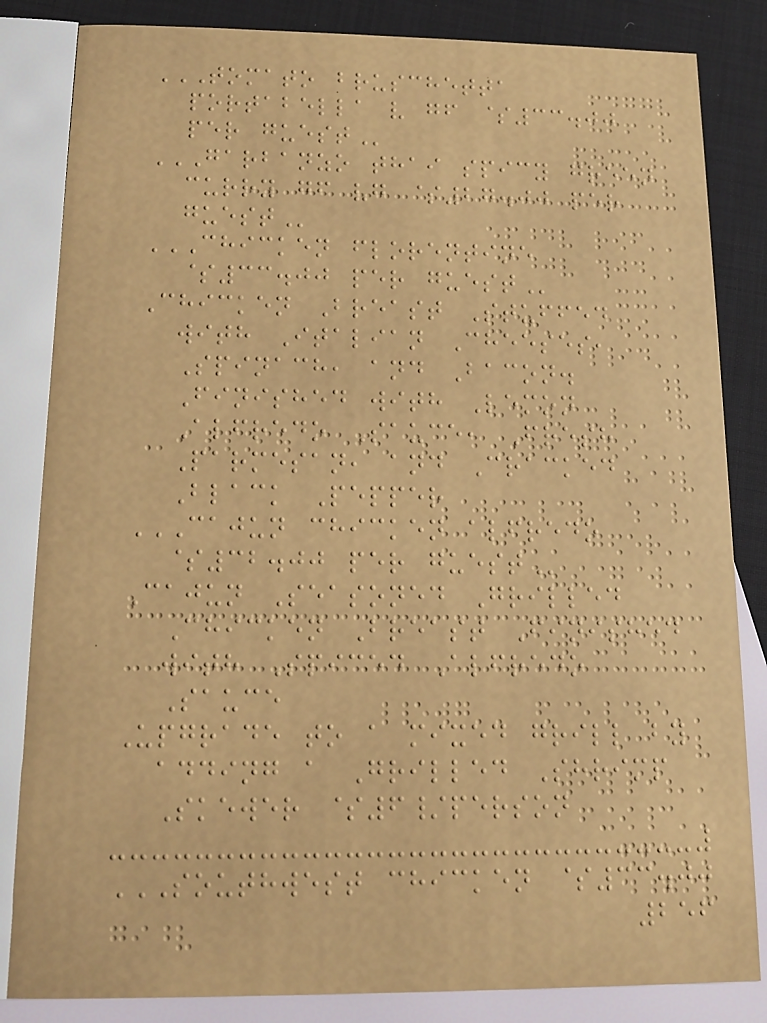TOMATO BRUSCHETTA
PORTABELLA V GF $33.00
PER GUEST
GARBANZO THAI SPICY GREEN
CURRY GF VG $27.00 PER
GUEST
CHICKEN FLORENTINE
$33.00 PER GUEST
Chicken Breast Stuffed
with Italian Cheeses,
Spinach, and Bacon.
Finished with Lemon
Alfredo Sauce, Fresh
Parmesan, and Cracked
Black Pepper
CAJUN CHICKEN ALFREDO
$32.00 PER GUEST
Cajun Seasoned Grilled
Chicken Breast Finished
with Spiced Alfredo
Sauce
Upgrade to a mixed grill by
adding a Grilled Shrimp
Skewer $6/person
SOUTHWEST CHICKEN $33.00
256
